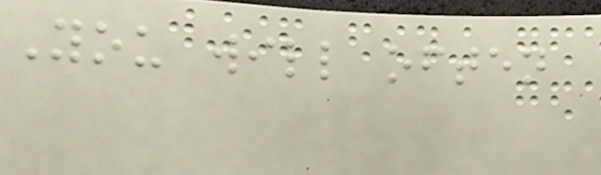You will often
